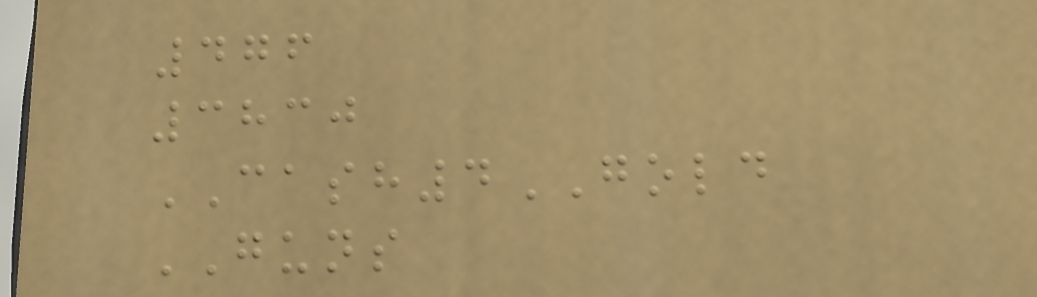476
3830
CASH4GOLD
GUNS
